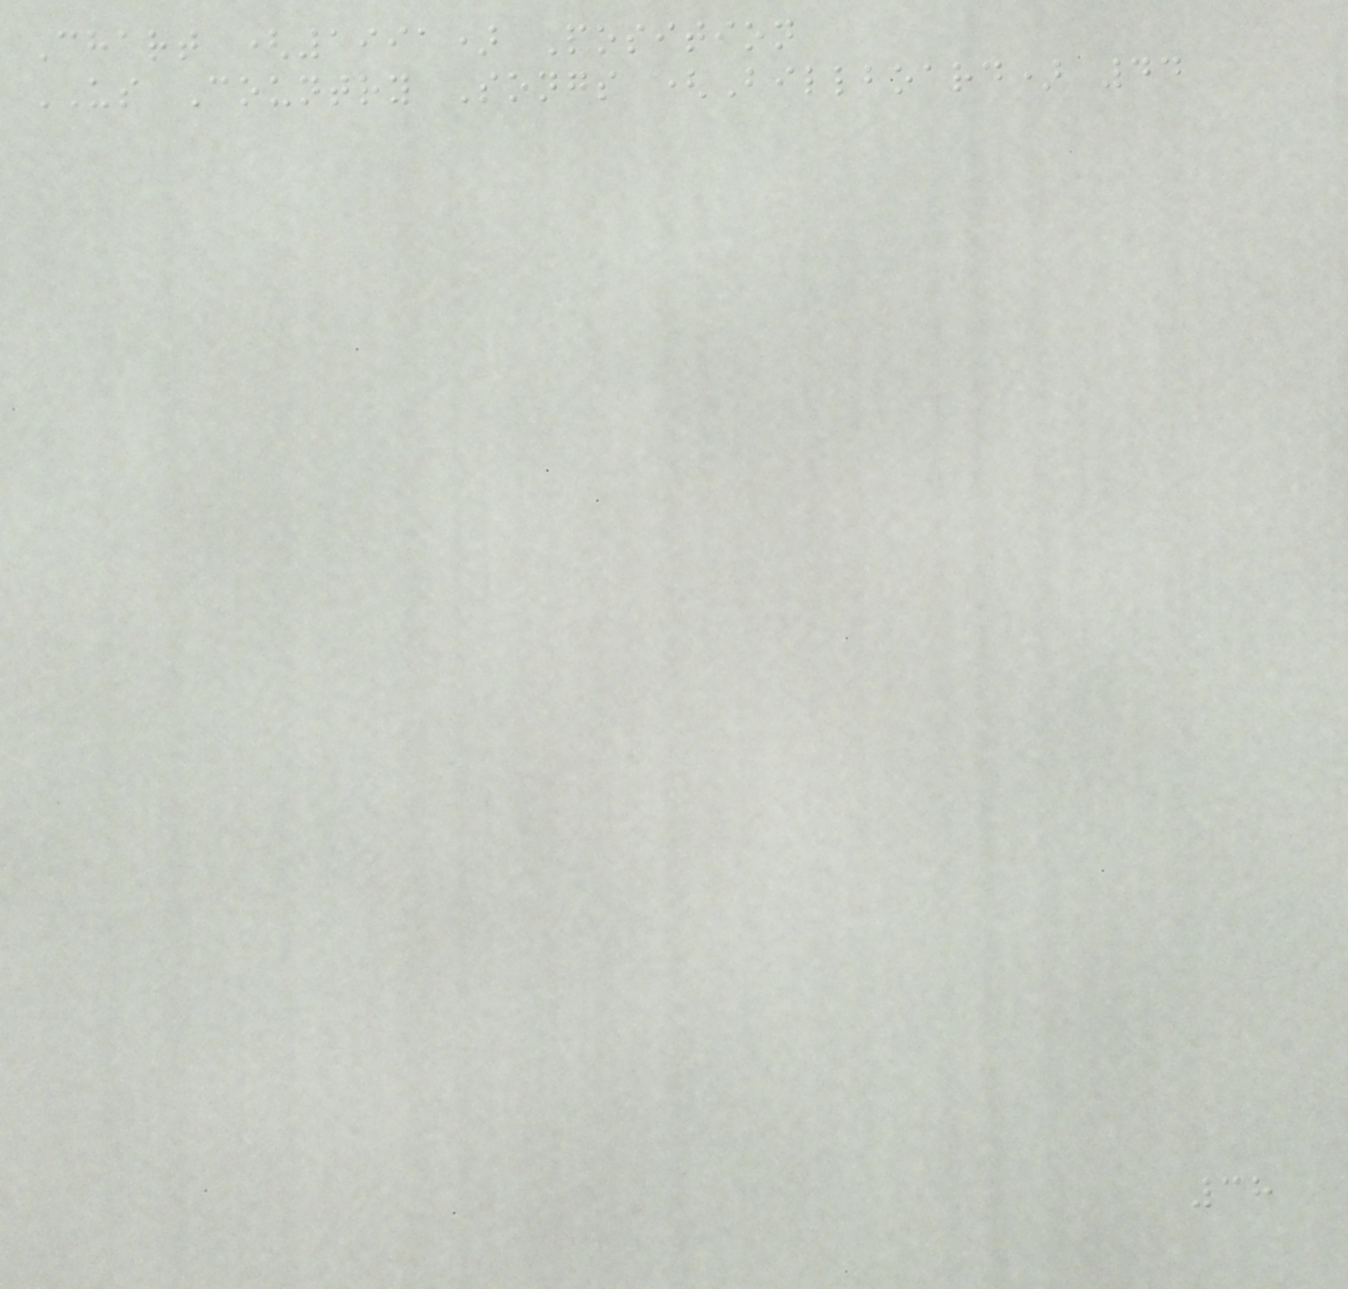Chart (1991) Position
US Country Songs (Billboard) 44
38
